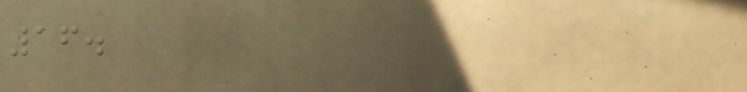16.
